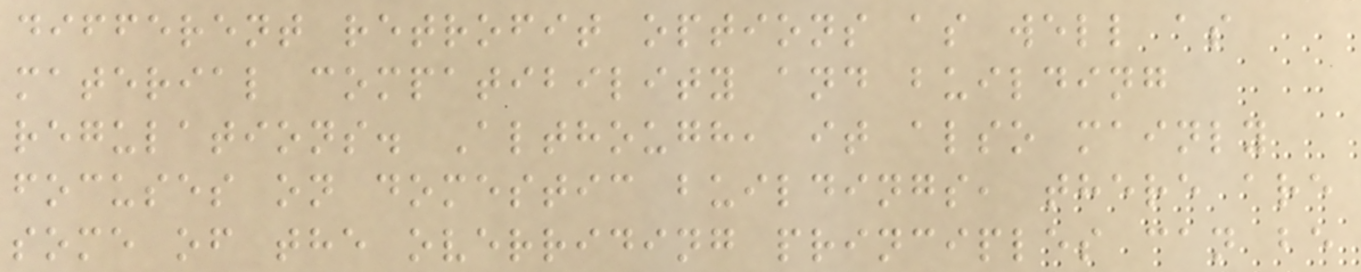different retrofit options as well as
material compatibility and building
regulations. Although, it also mainly
focuses on domestic buildings, there are
some of the overriding principles can be
